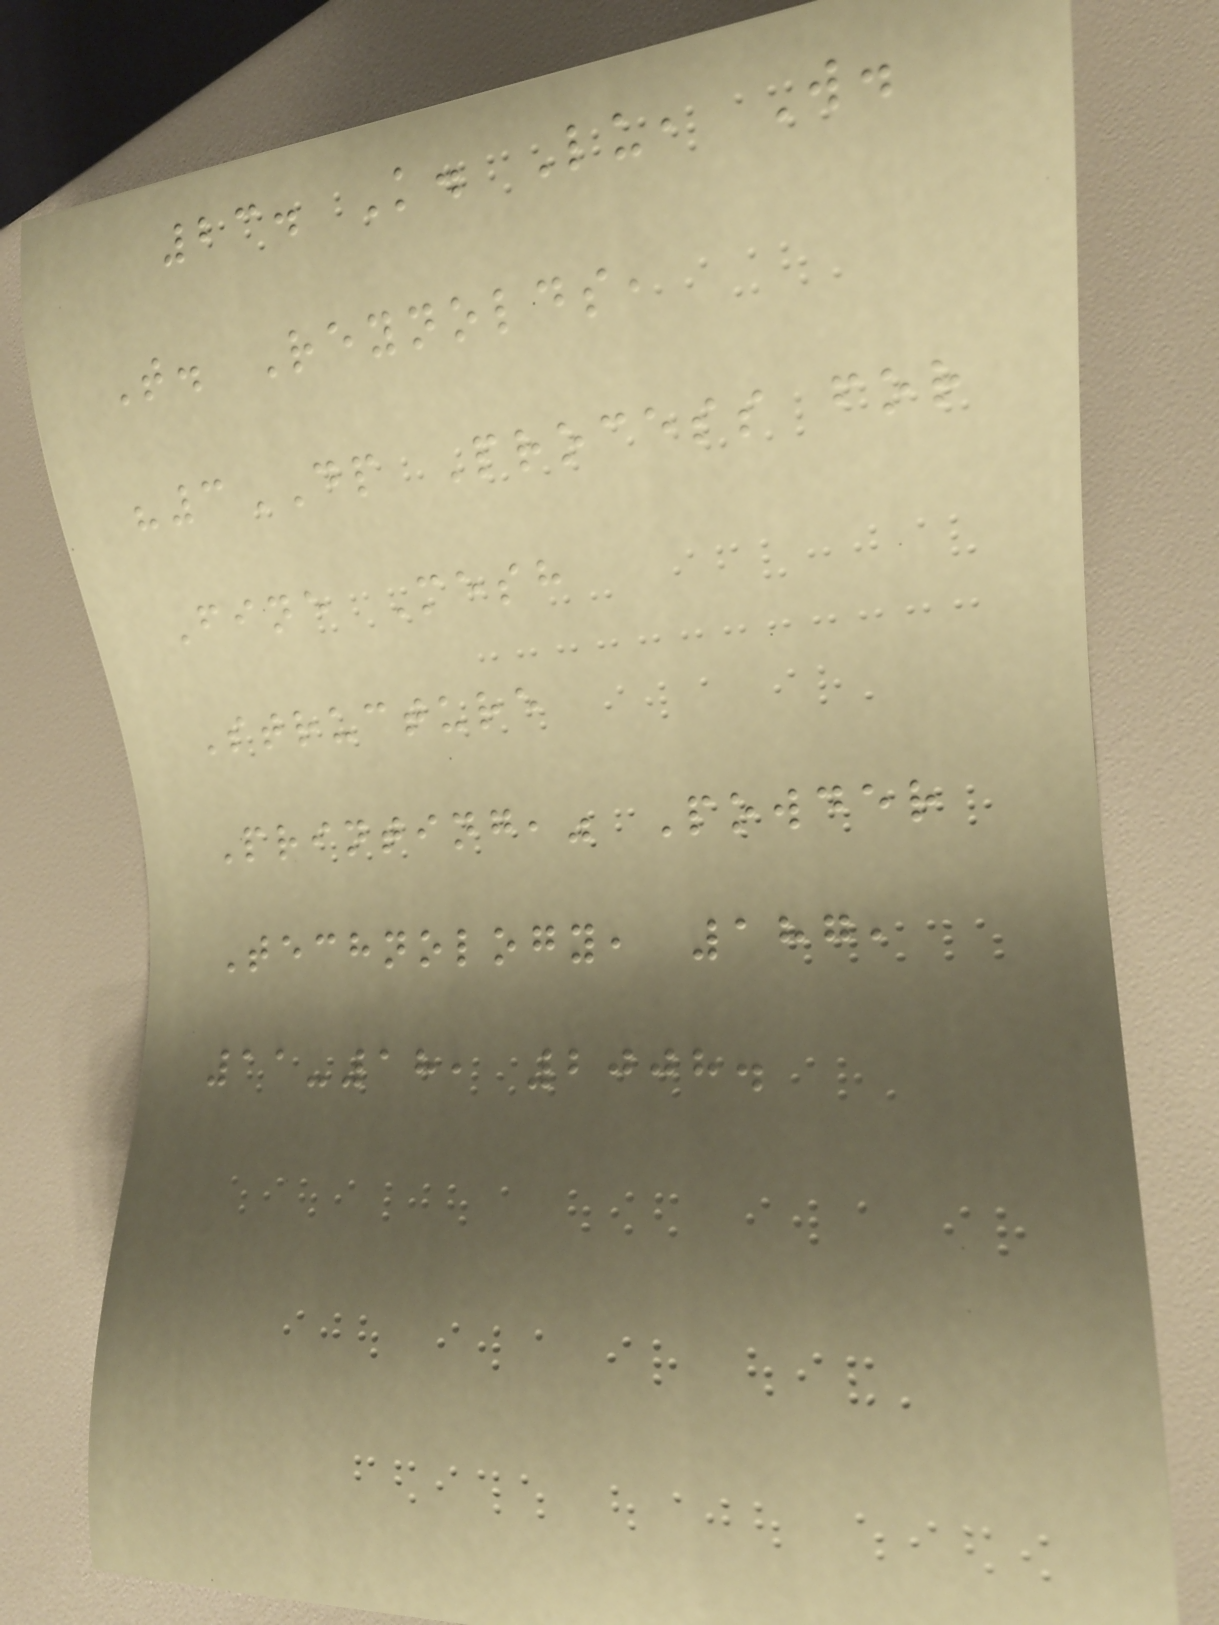23. K. Lu, W.
T. Reynolds,
"3DP Process for
Fine Mesh
Structure
Printing," Powder
Technology, 187,
11-18, 2008.
